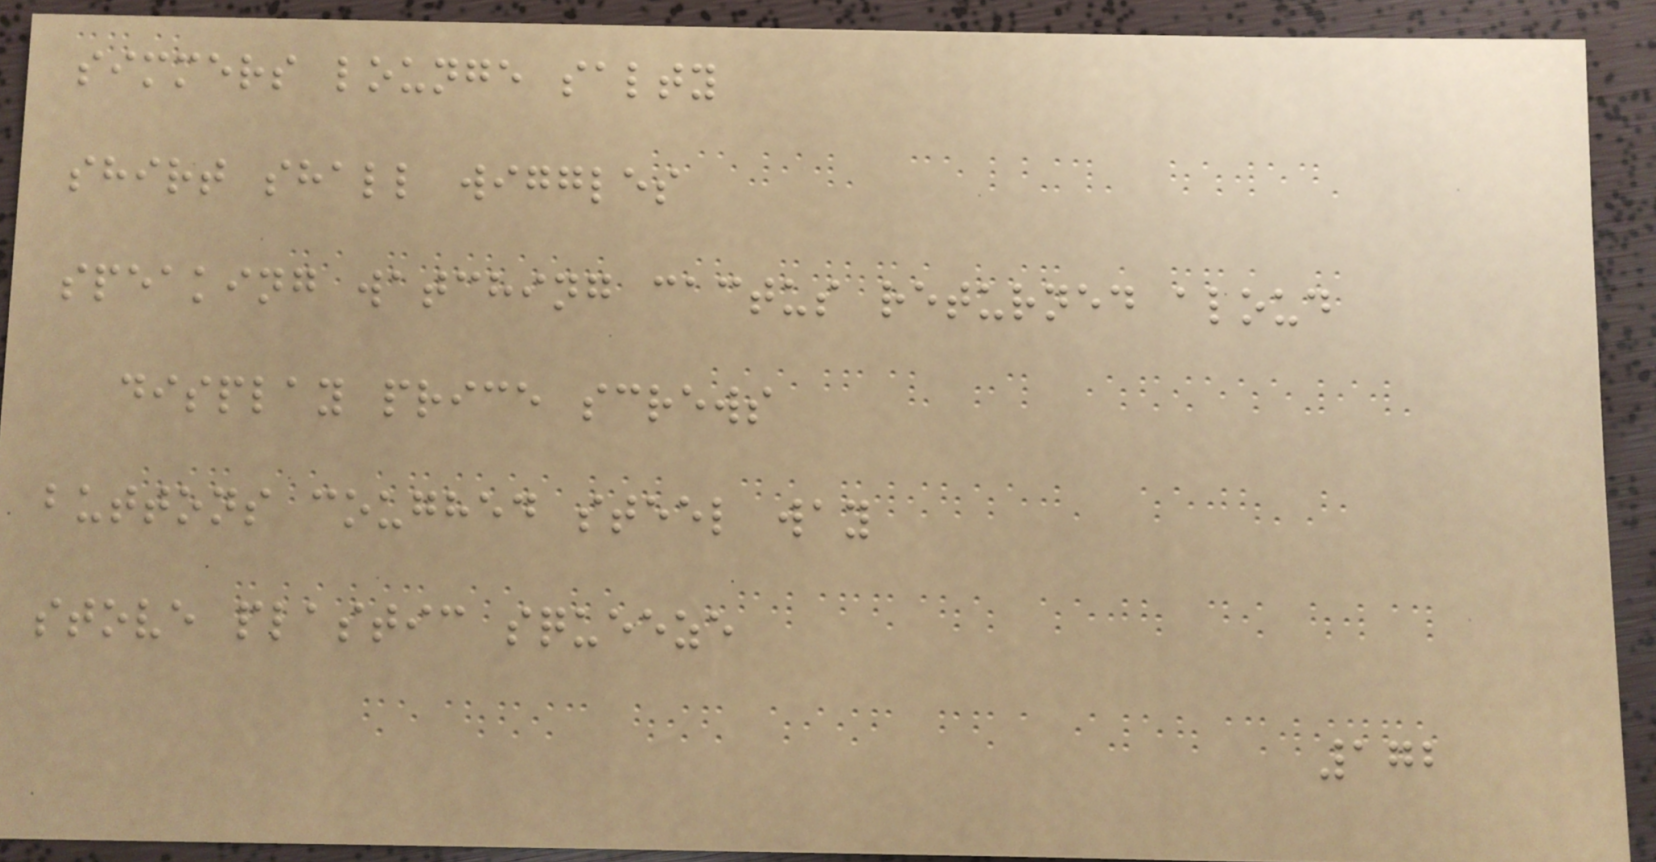simmers lounge salty
shirt shall wiggles
speaking watching cactus returned aloud
display price screws
buttons coughed steel way
stove plastic squeeze
172
